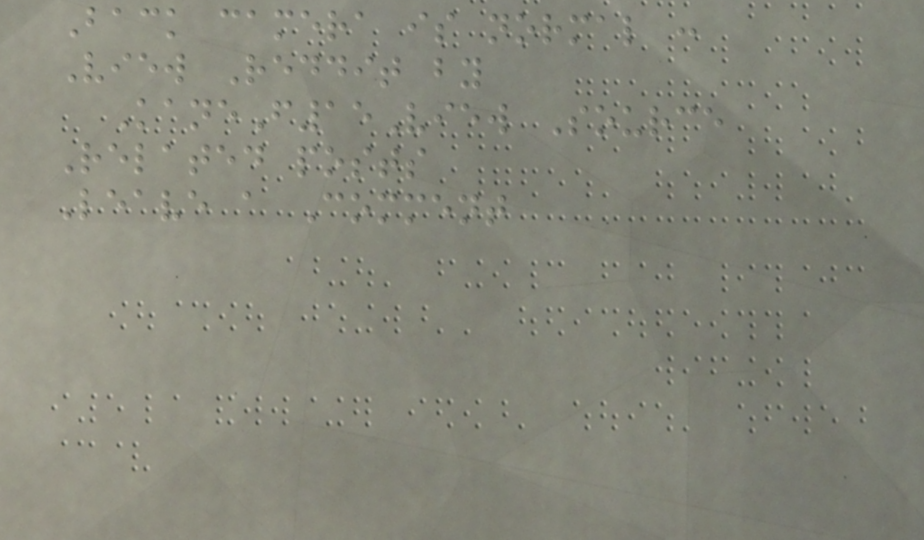Back camera is normal :
View Reddit by
KaneF15View Source
Related posts
Leave a Comment
